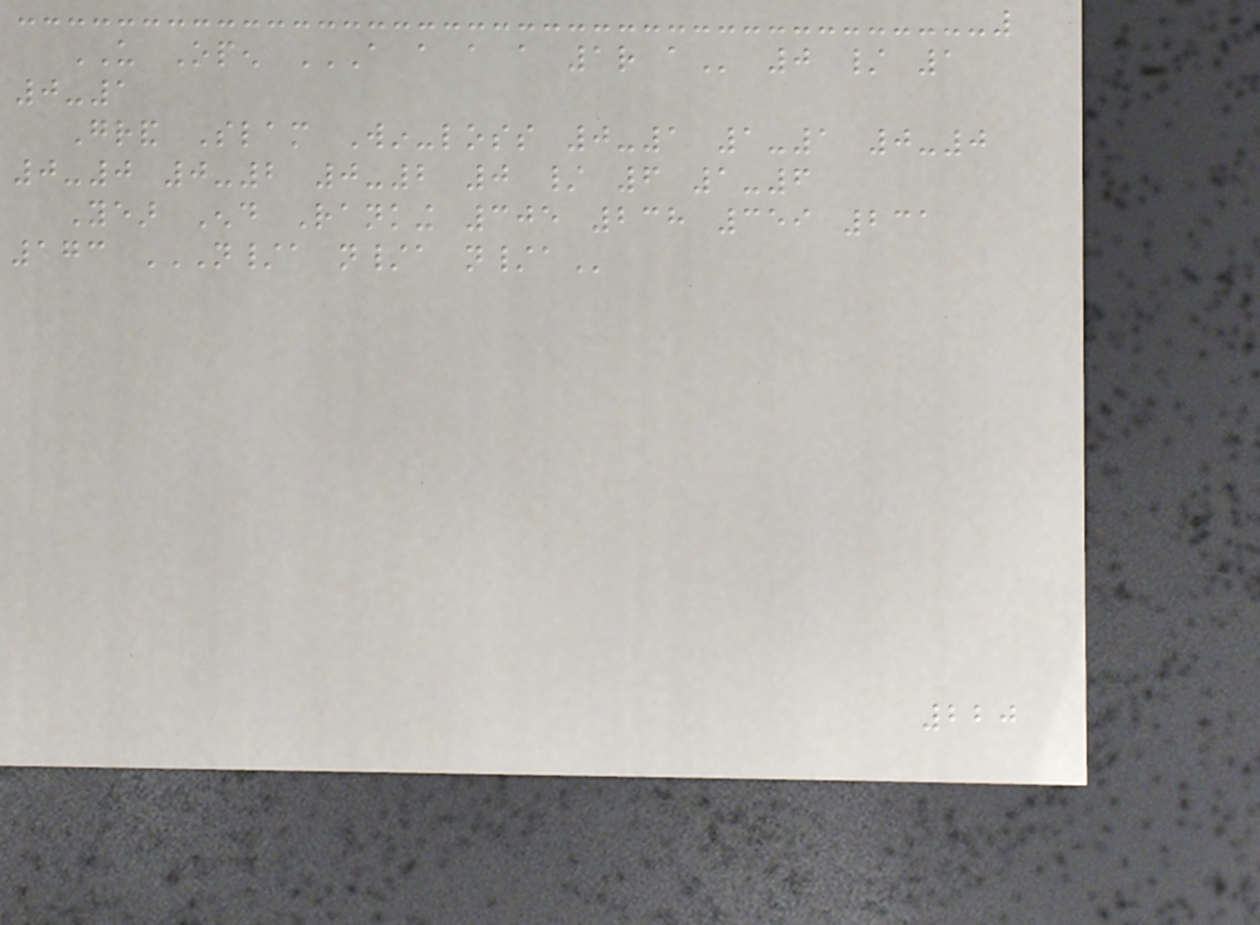US Open A A A A 1R A 0 / 1
0-1
Grand Slam Win-loss 0-1 1-1 0-0
0-0 0-2 0-2 0 / 6 1-6
Year End Ranking 305 238 359 231
173 N/A N/A N/A
220
